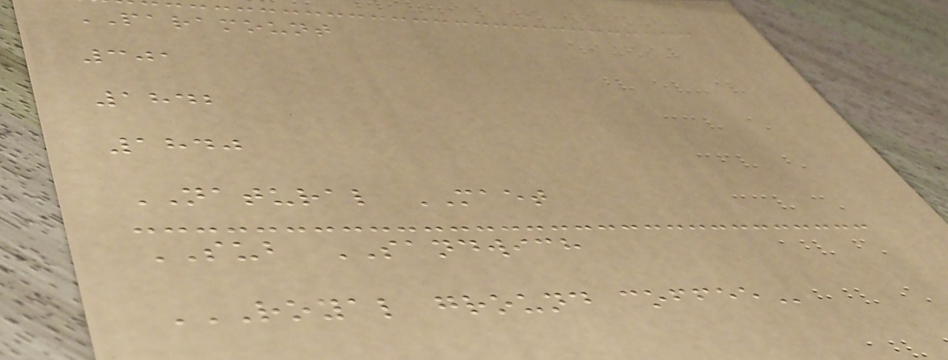PARAMOUNT
301
1842
1840
NATURAL MAET
SUB SANDWICH
ROYAL GROUND COFFEE
